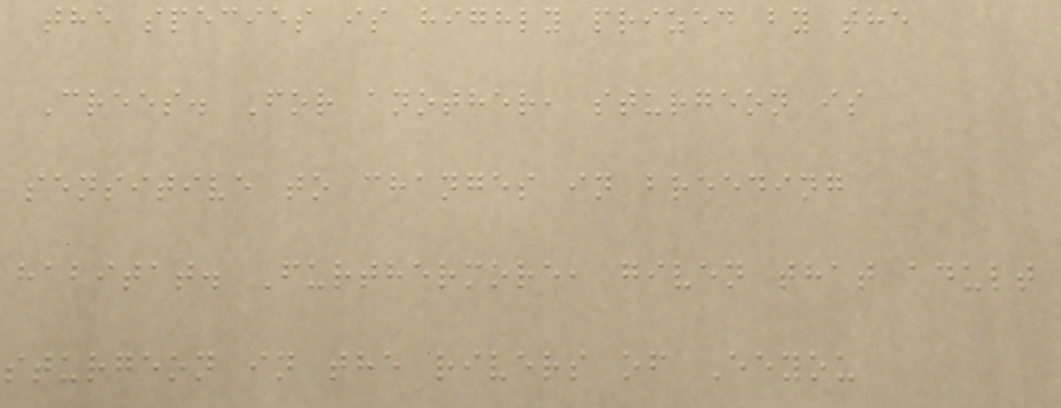the species is highly prized by the
Crees. For another, sturgeon is
sensitive to changes in breeding
habitat. Furthermore, given that adult
sturgeon in the rivers of Eeyou
